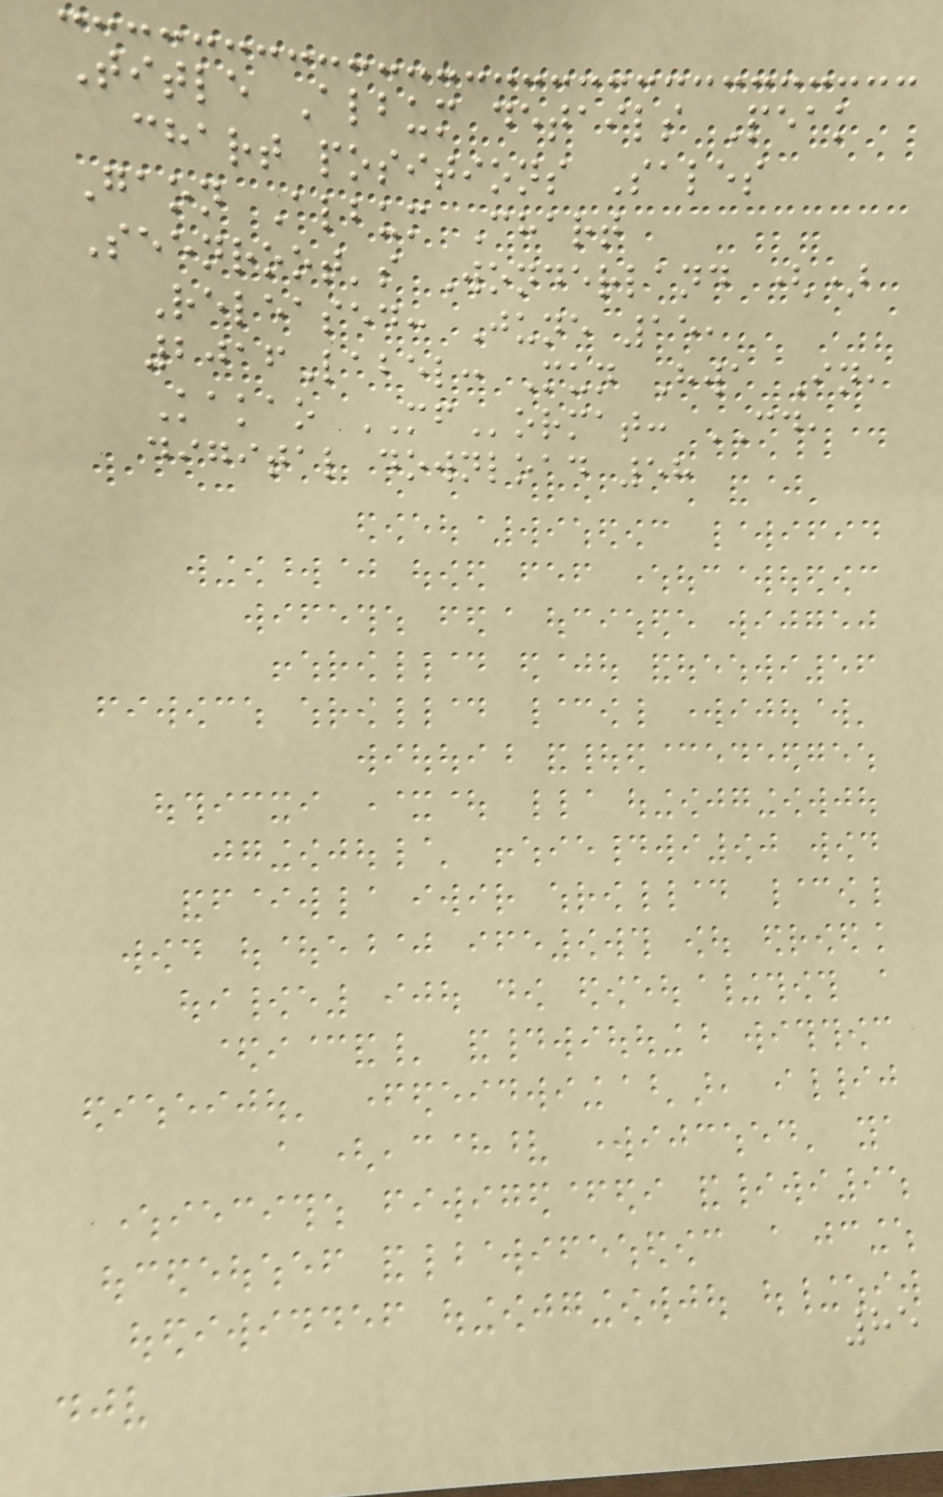Title Album details Peak
chart positions Sales
Gaon Album Chart
Seenroot's Wonderland ()
Released: June 15,
2016Label: Mun Hwa In,
Kakao MFormat: CD,
digital download 58
85
